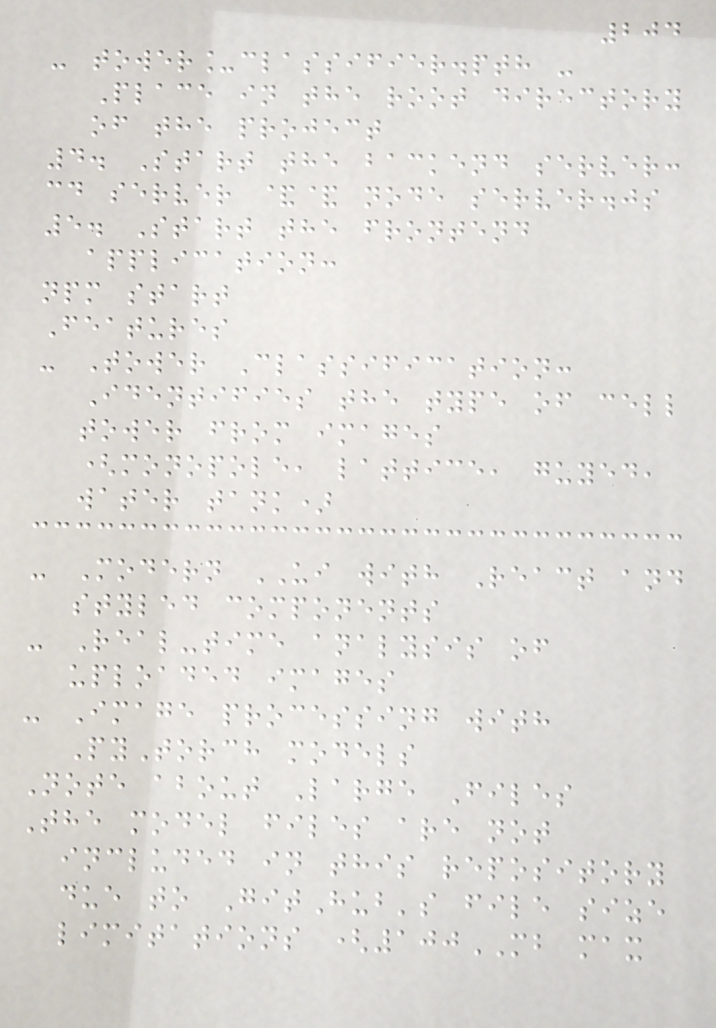204
- tower_classifier.pth -
Place in the root directory
of the project
4. Start the backend server:
cd server && node server.js
5. Start the frontend
application:
npm start
Features
- Tower Classification:
Identifies the type of cell
tower from images
(monopole, lattice, guyed,
water tank)
- Modern UI with React and
styled components
- Real-time analysis of
uploaded images
- Image processing with
PyTorch models
Note about Large Files
The model files are not
included in this repository
due to GitHub's file size
limitations (100MB max
